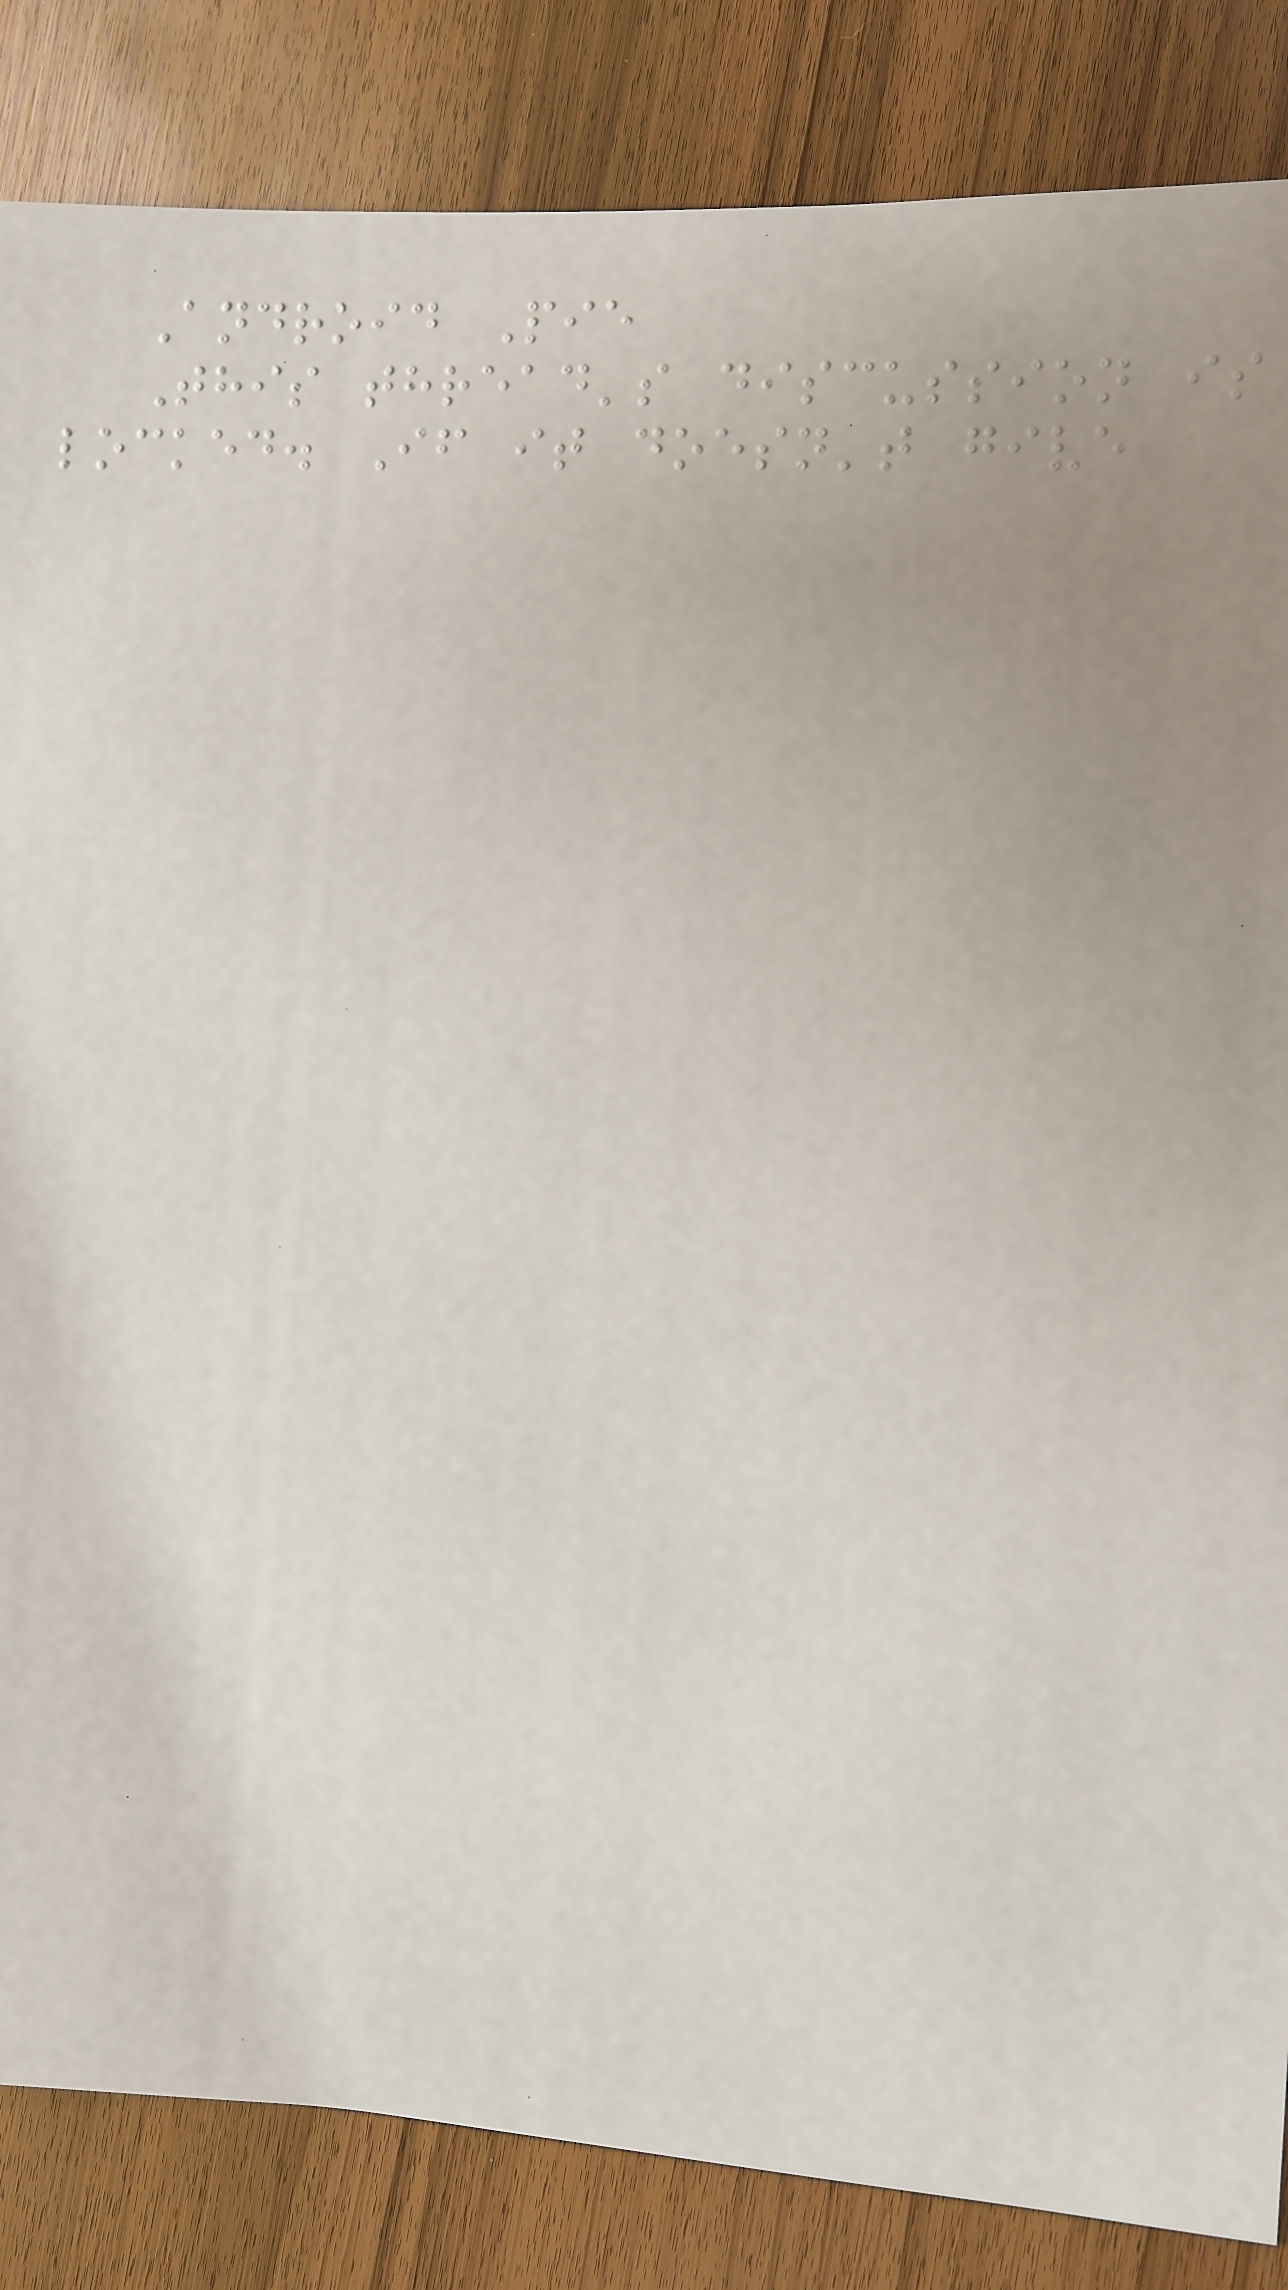Android Pie
This thread's discussion is
locked. If it doesn't give
